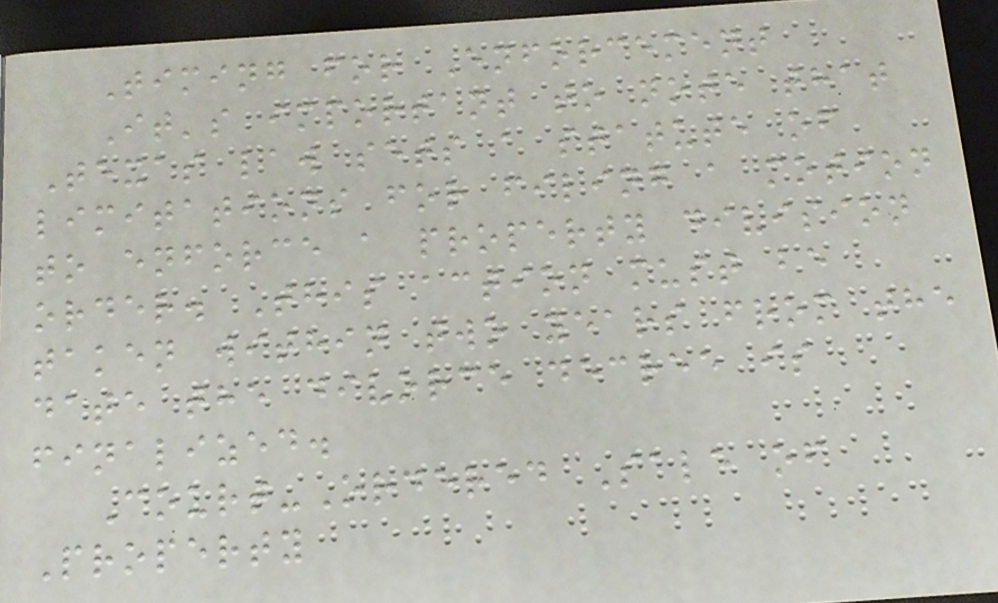Timing for Enforcement
It's important to note that
Texas law sets a statute of
limitations for filing a motion
to enforce a property division
order. This action must be
taken within two years from the
date the divorce decree is
finalized.
Court-Ordered Sale of
Property
